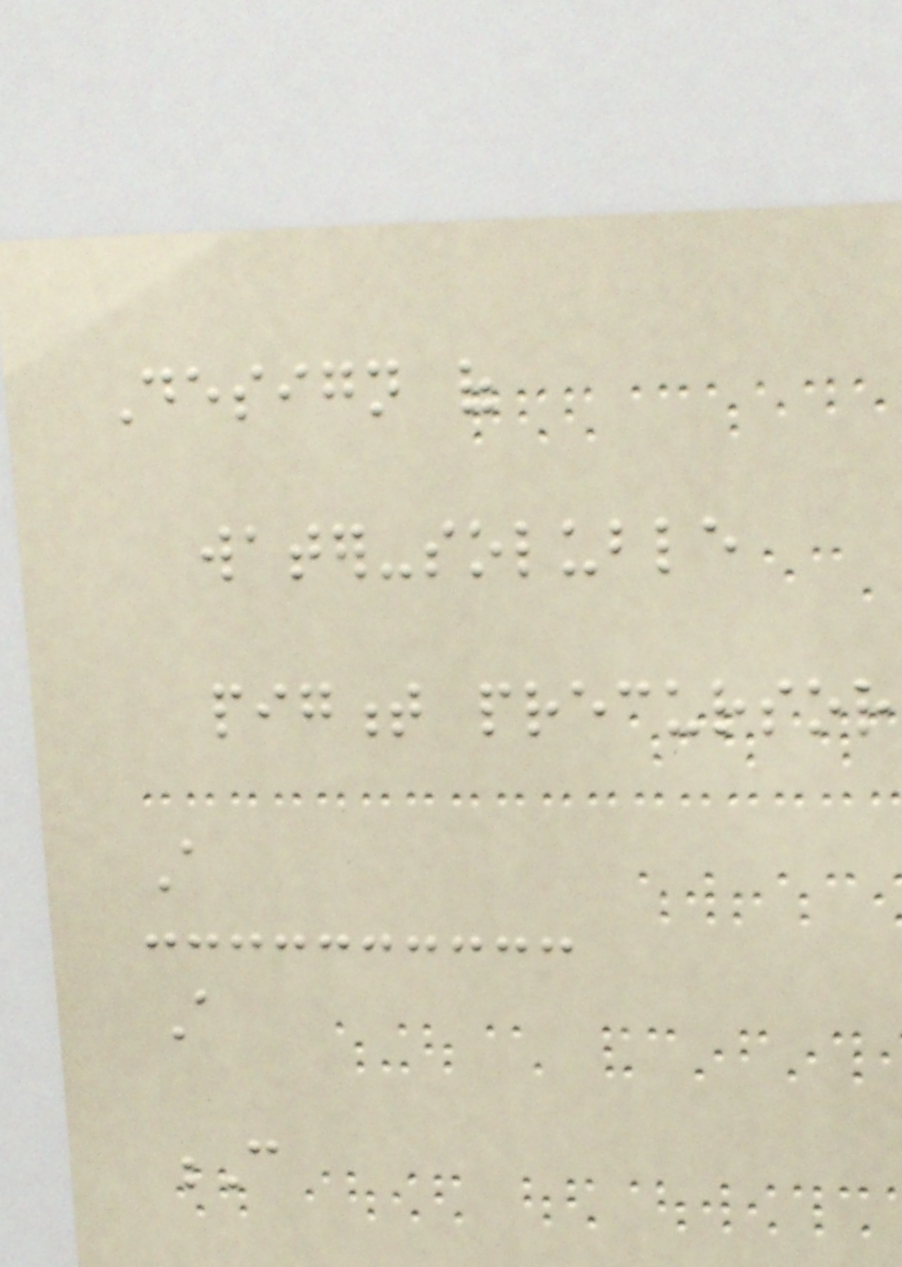Design of
water-soluble
pigment precursor
A
A
C
